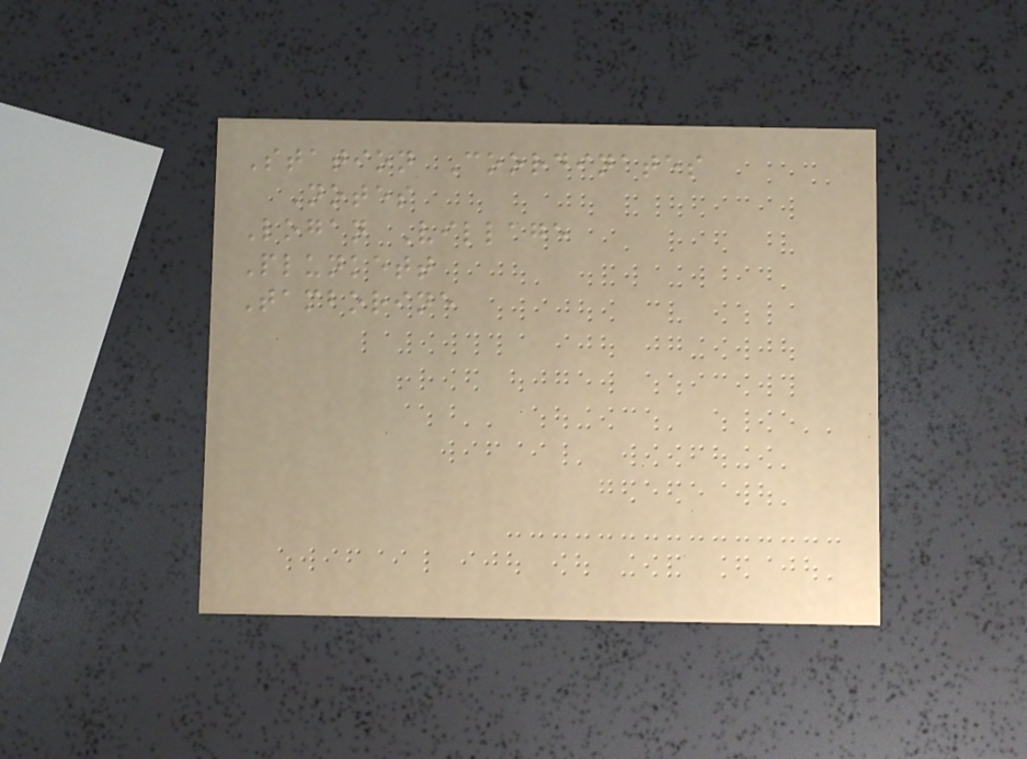Station Coordinates
Notes
Logan Village
Plunkett
Tamborine
